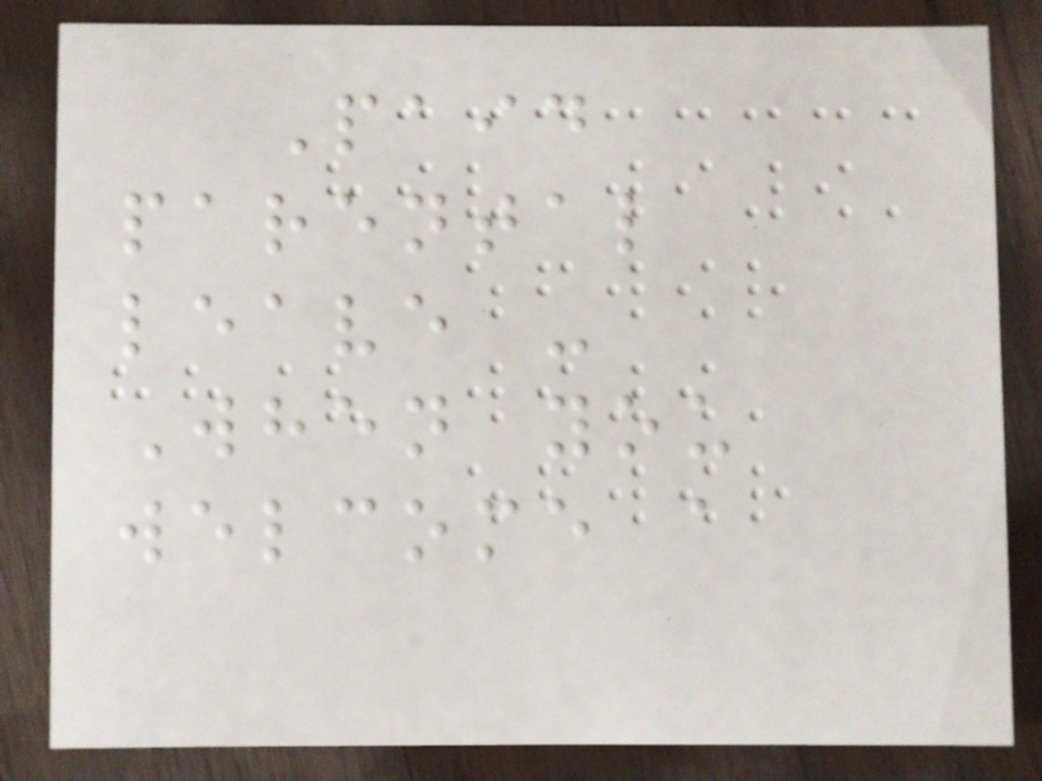Paid
parental
leave -
When you
welcome a
